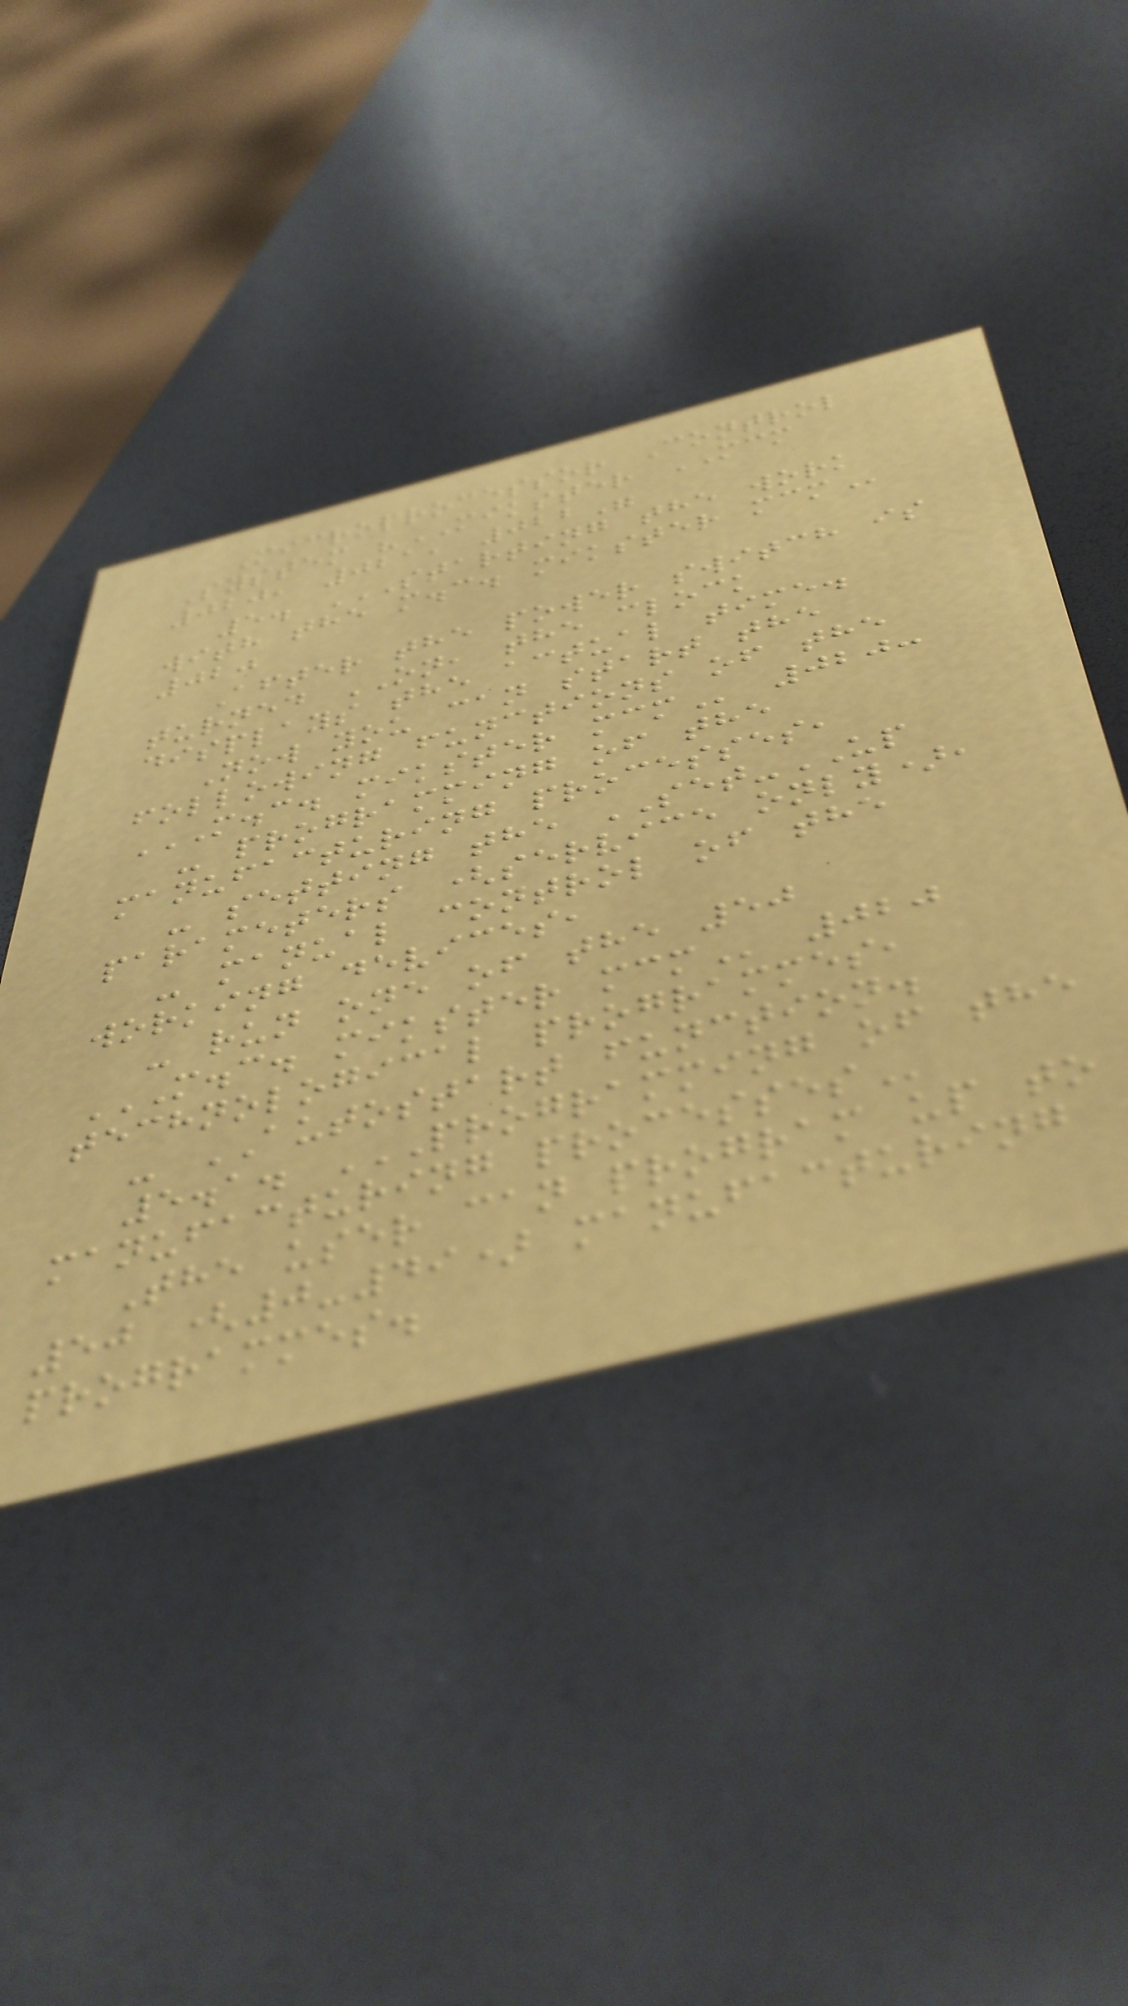Microprocessor Control
System "MIKSTER MCM
020, 021, 022"
5. STARTING THE WORK
WITH THE M.C. MIKSTER MCM
020
After the power switch is
turned ON, the clock
displays the actual time.
Now you can start the
following functions of the
M.C. MIKSTER MCM 020:
- programming of the
manufacturing processes,
- setting the SET-UP
parameters (service only),
- manual control of the
working devices,
- run one of the 50
M.C. MIKSTER MCM 020
technological programmes,
- AUTOSTART function.
5.1. PROGRAMMING OF THE
MANUFACTURING PROCESSES
The user can program up to
50 (0-49) manufacturing
programmes.
